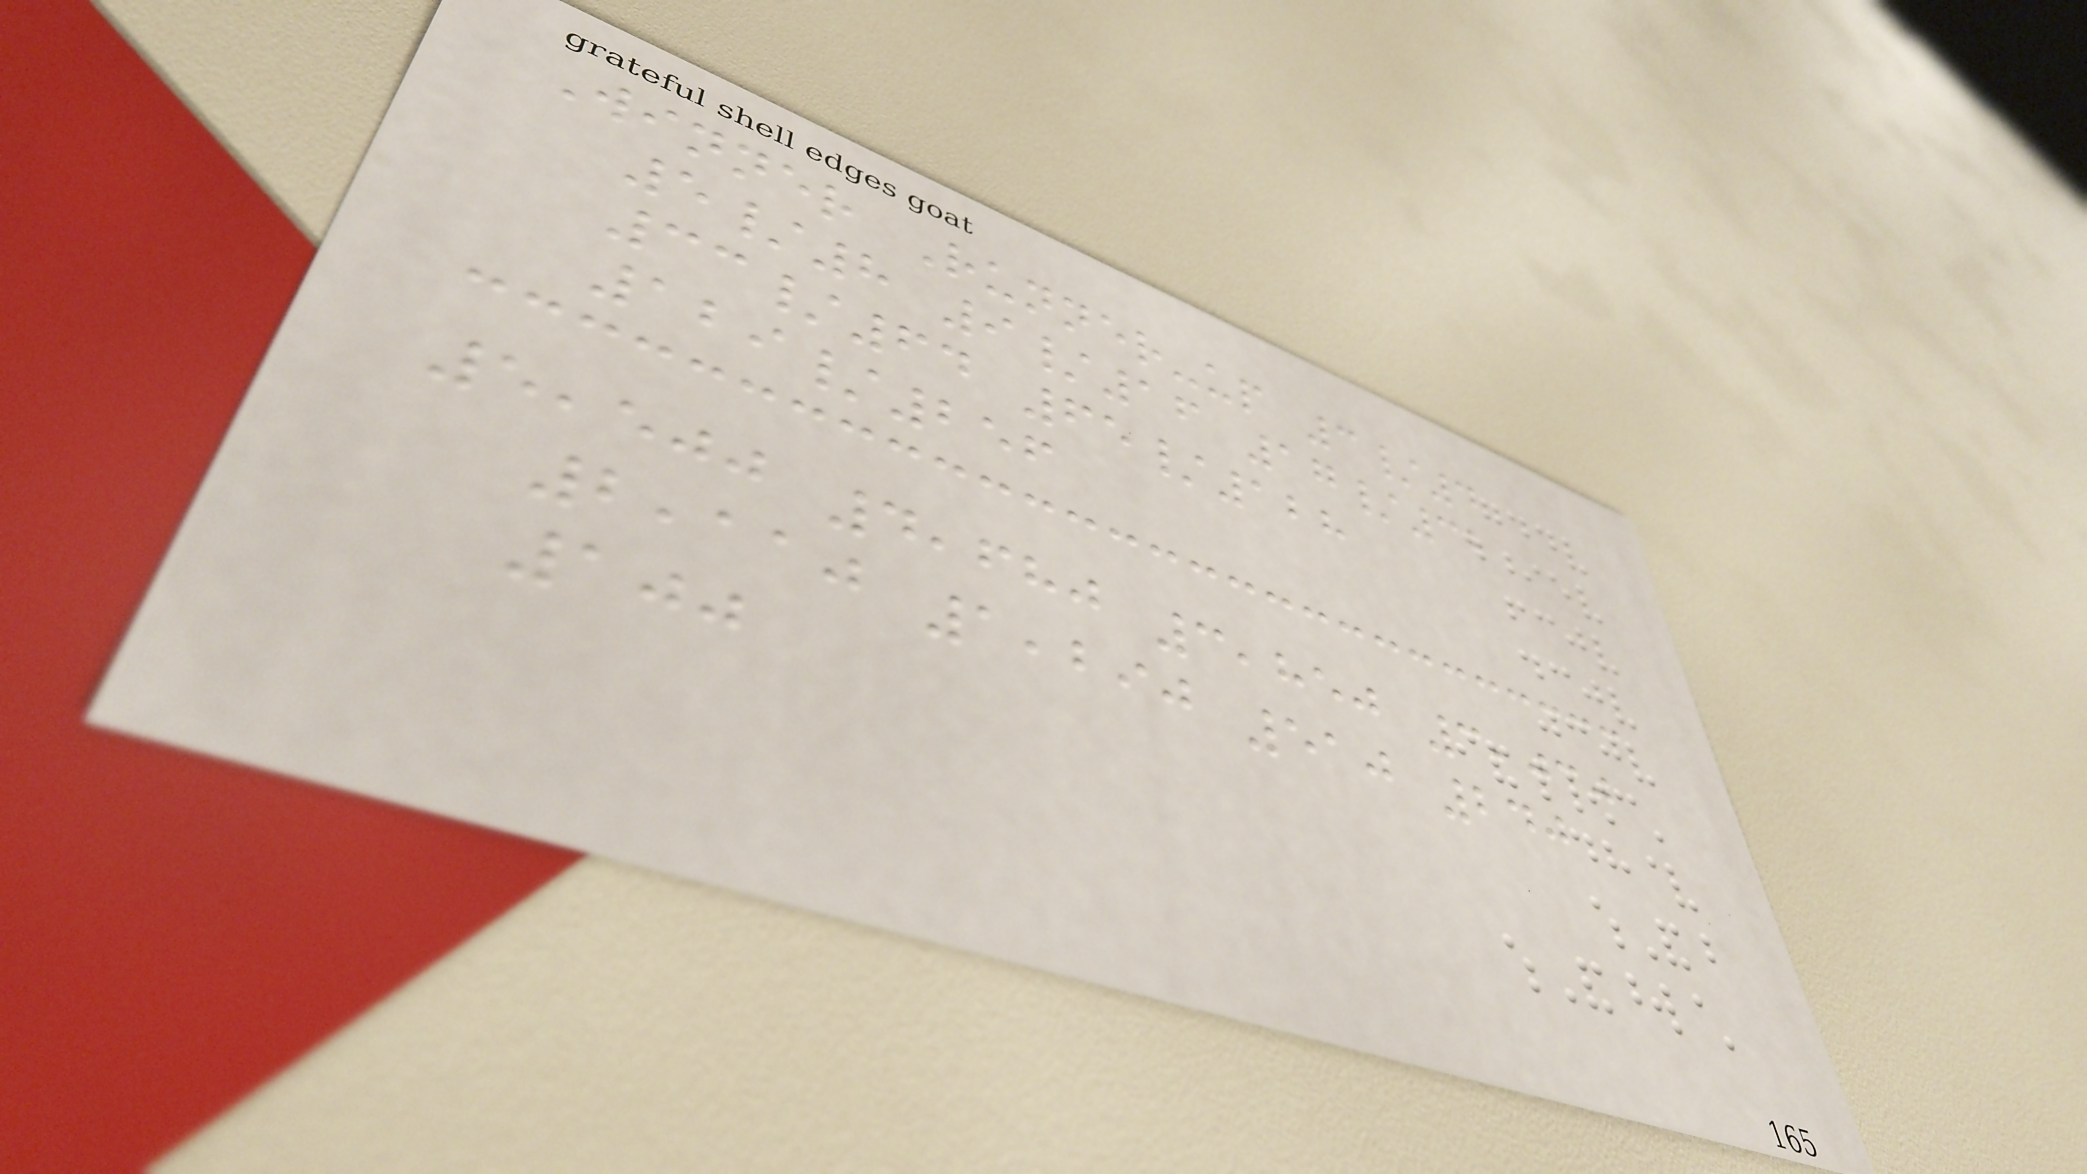Winner Runner-up 3/4
5/8 9/16 17/32
33/64 65/128
129/256
5,500 4,680 3,850 3,030
2,110 1,290 510 240
100
